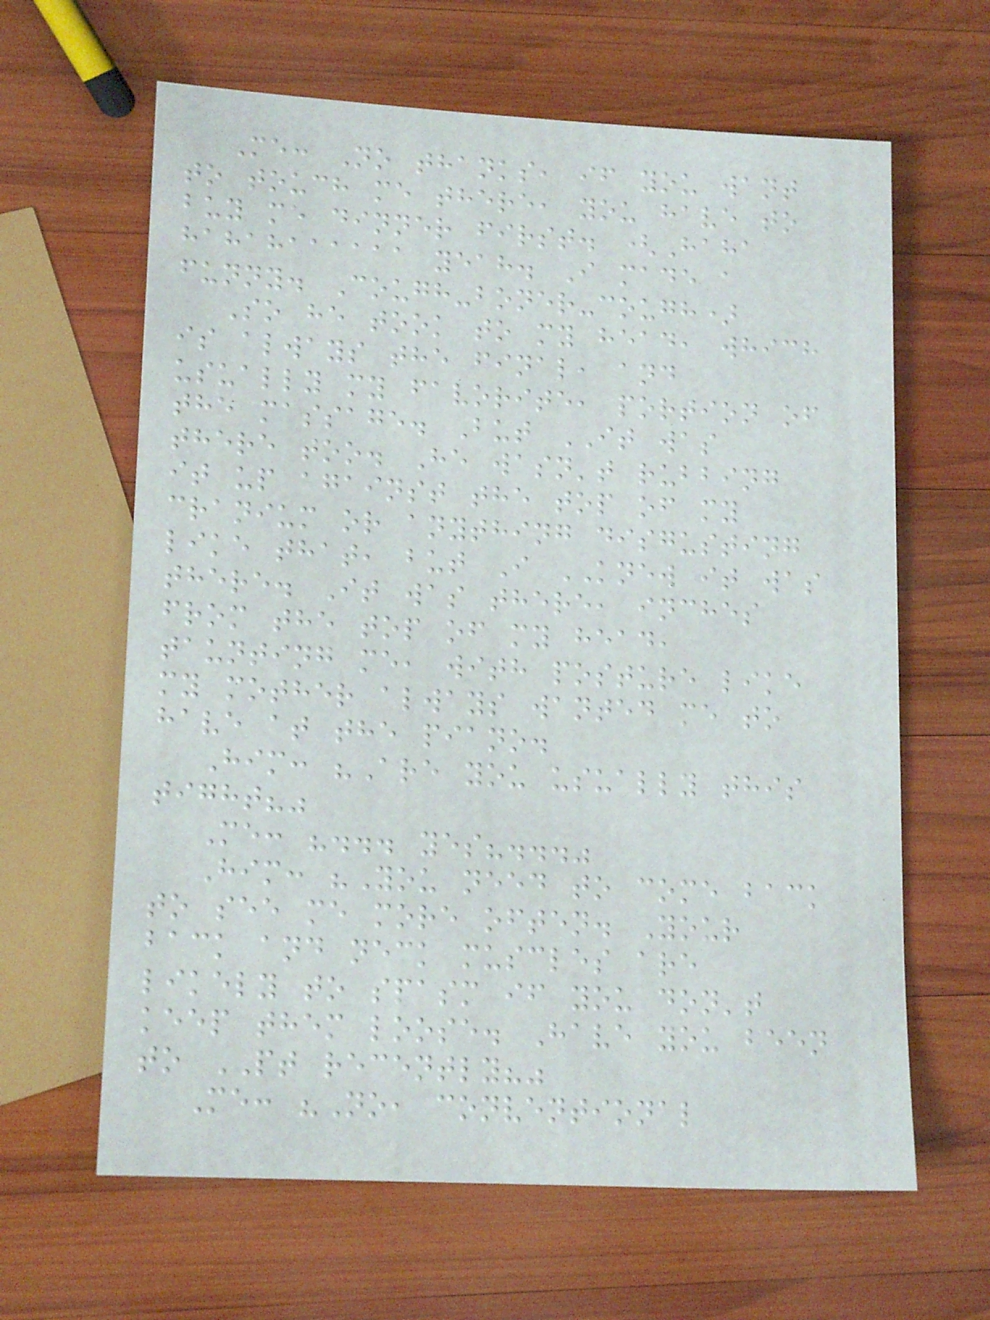Me: No thanks, if you want
to touch me there, you have to
buy me dinner first. (Haha
hahahaaaaaa yeah. I made a
funny. Cough-boner-cough)
So he took to my head, which
is always the final, and
usually my favorite, portion of
the massage. But IT was
there too. He wasn't rubbing
it up against the top of my
cranium or anything disgusting
like that, but I KNEW it was
there. It was there, inches
from the top of my head,
taunting me, with posture like
my mother always wanted me to
have at the piano.
Him: "Are you usually this
tight?"
Me: "... yes?..."
Him: "You need to come back
to see me more often. Your
back and neck muscles are
likely to spasm if you don't
keep them loose. Have you been
to PT recently?"
Me: "No, conventional
